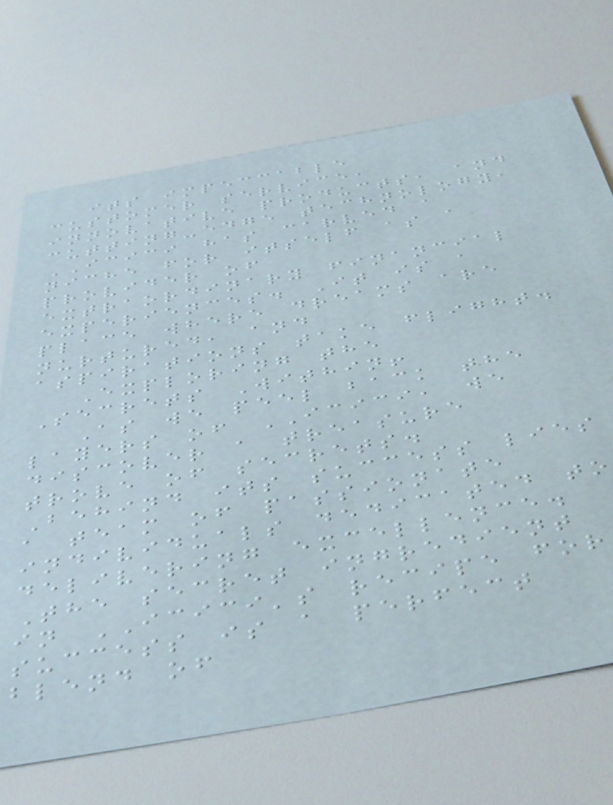its impeccable
customer service,
innovative products, and
cutting-edge technology,
ICICI has carved a
niche for itself as a
provider of
extraordinary financial
experiences. It is a
place where dreams are
nurtured, and
aspirations take flight.
Exploring the
Secrets Within!
As we peel back the
layers of ICICI, we
discover a treasure
trove of secrets.
Behind its success lies
a team of passionate
individuals dedicated to
delivering excellence.
The secret ingredient
in ICICI's recipe for
success is a perfect
blend of
